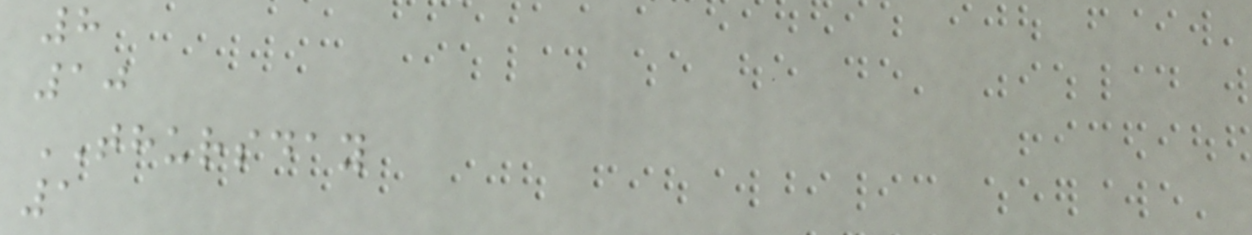8
10
THURSDAY
1
